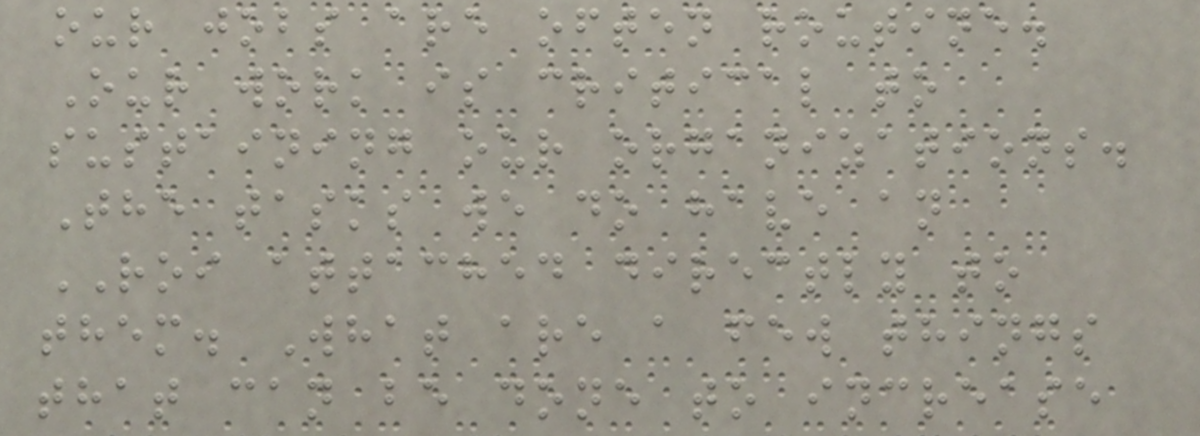our jobs are often routine.
Our work is critical to
sustaining our organizations.
The tasks we do have an
ROI attached directly to
them. What are a few things
that can be done to increase
